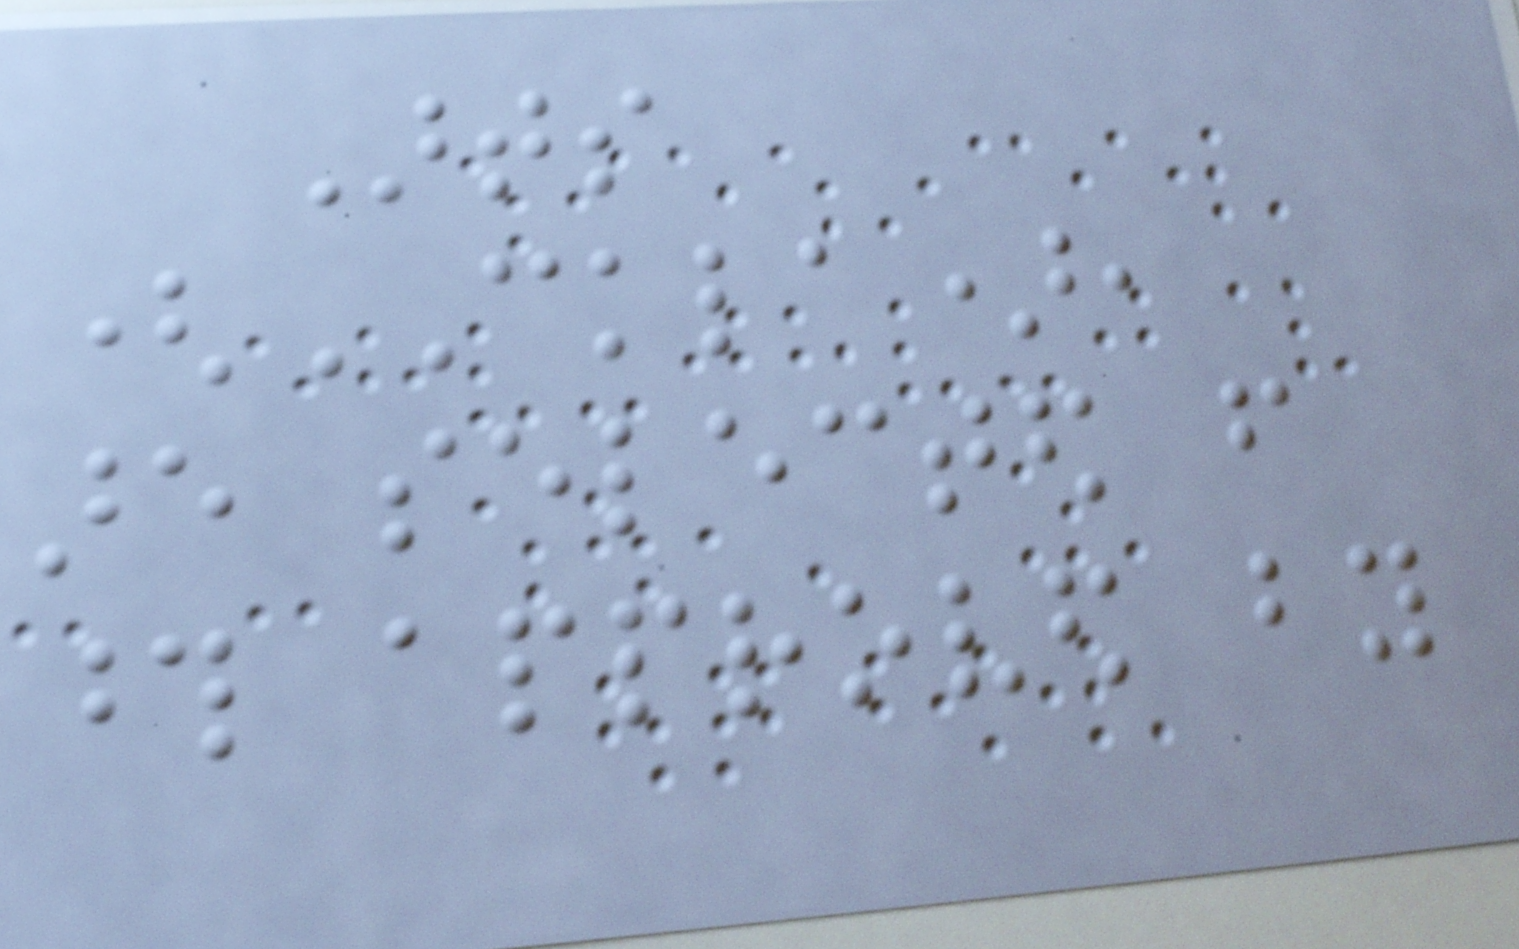Arts
(CKLA),
are selected from
those approved by
